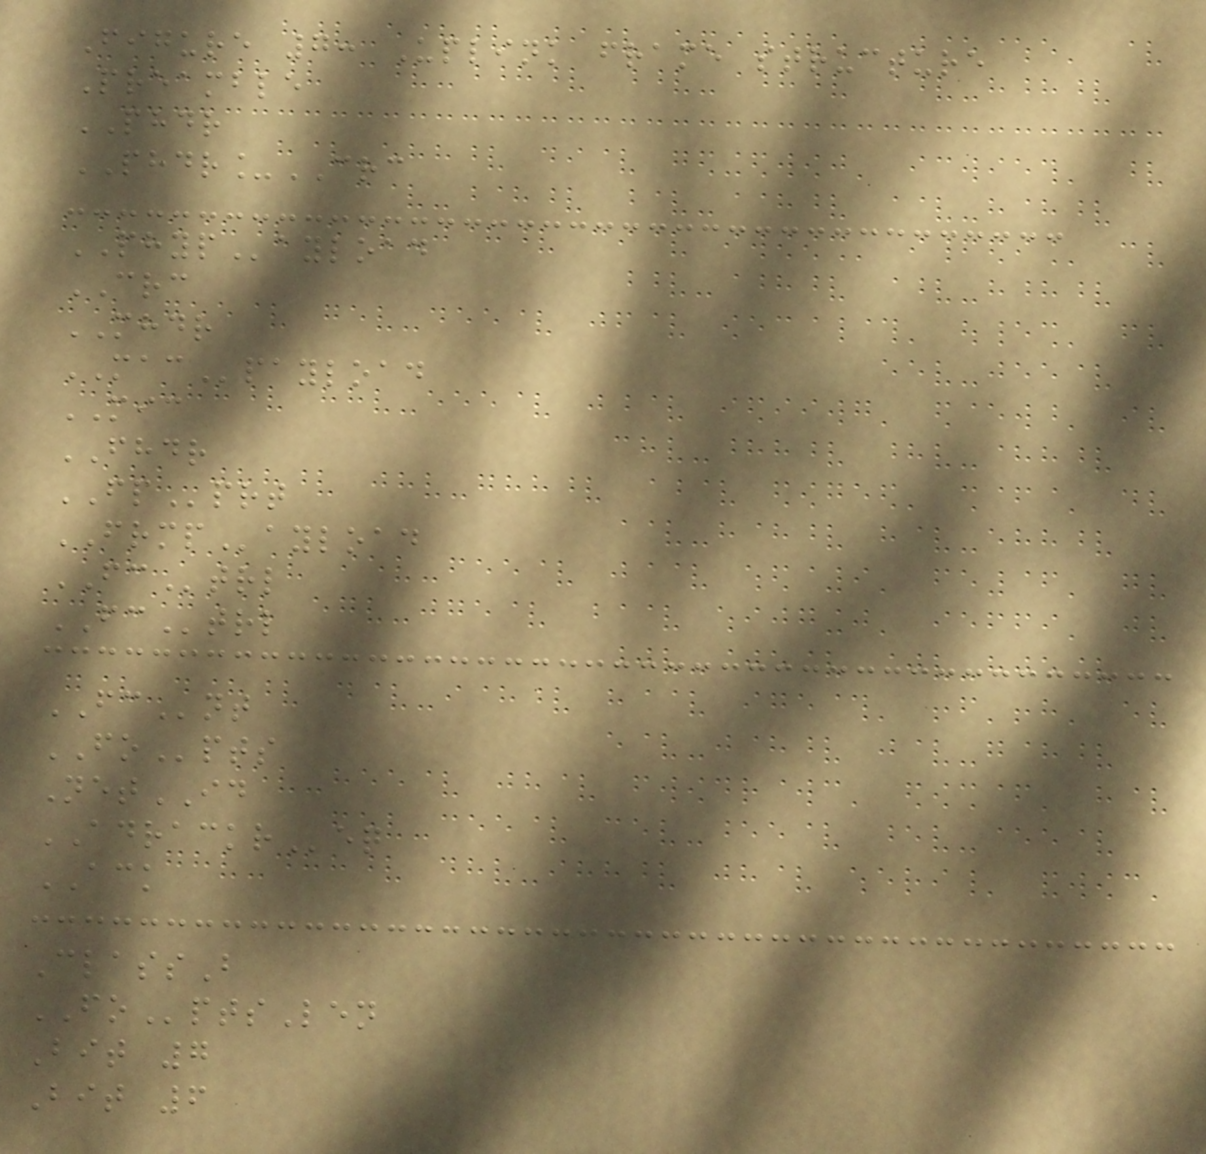Figure 7: Uplink frame structure
Preamble
PHDR
PHDR_CRC
PHYPayload
CRC
MHDR
MACpayload
MIC
FHDR
FPprt
FRMPayload
FCtrl
FCtrl
FCnt
FOpts
NetID
ADRACKReq
ACK
ClassB
FOptsLen
Bit 7
Bit 6
